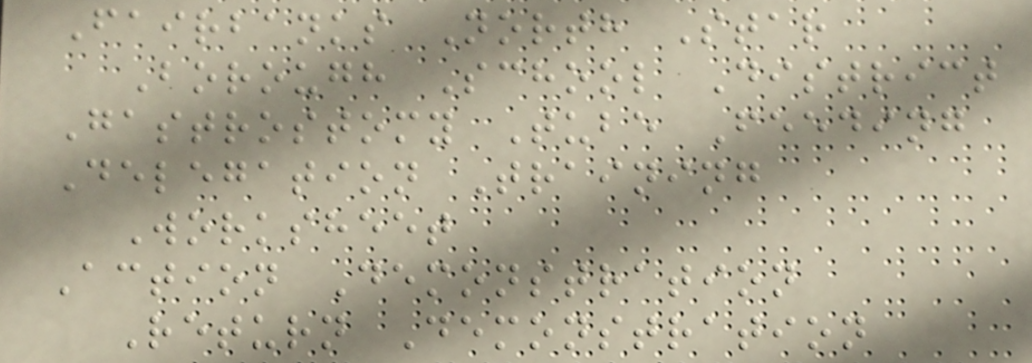Fairbanks North Star
Borough School District
Gastrostomy Tube Feeding
Delegation Training
Worksheet
Action Demonstration
Return Demonstration
